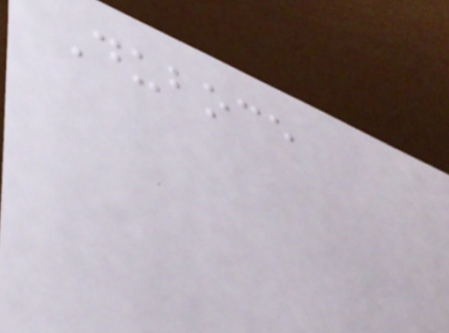Duboce
